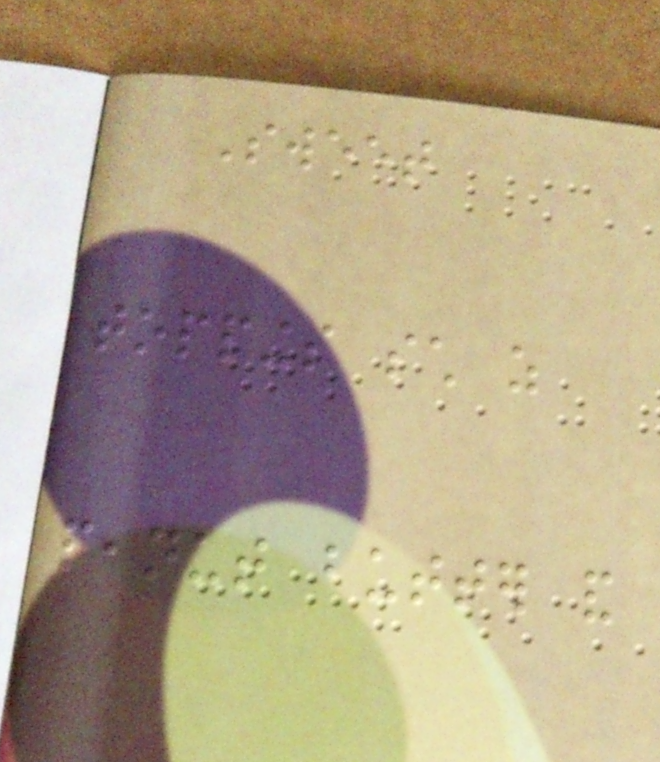Sweet
toppings such as
peanut butter and
